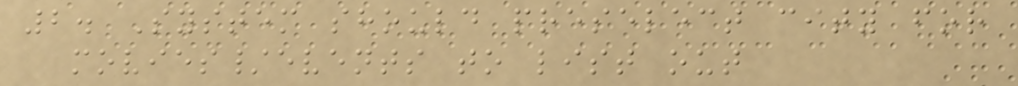2. System should preselect city for
movies/events to list out
